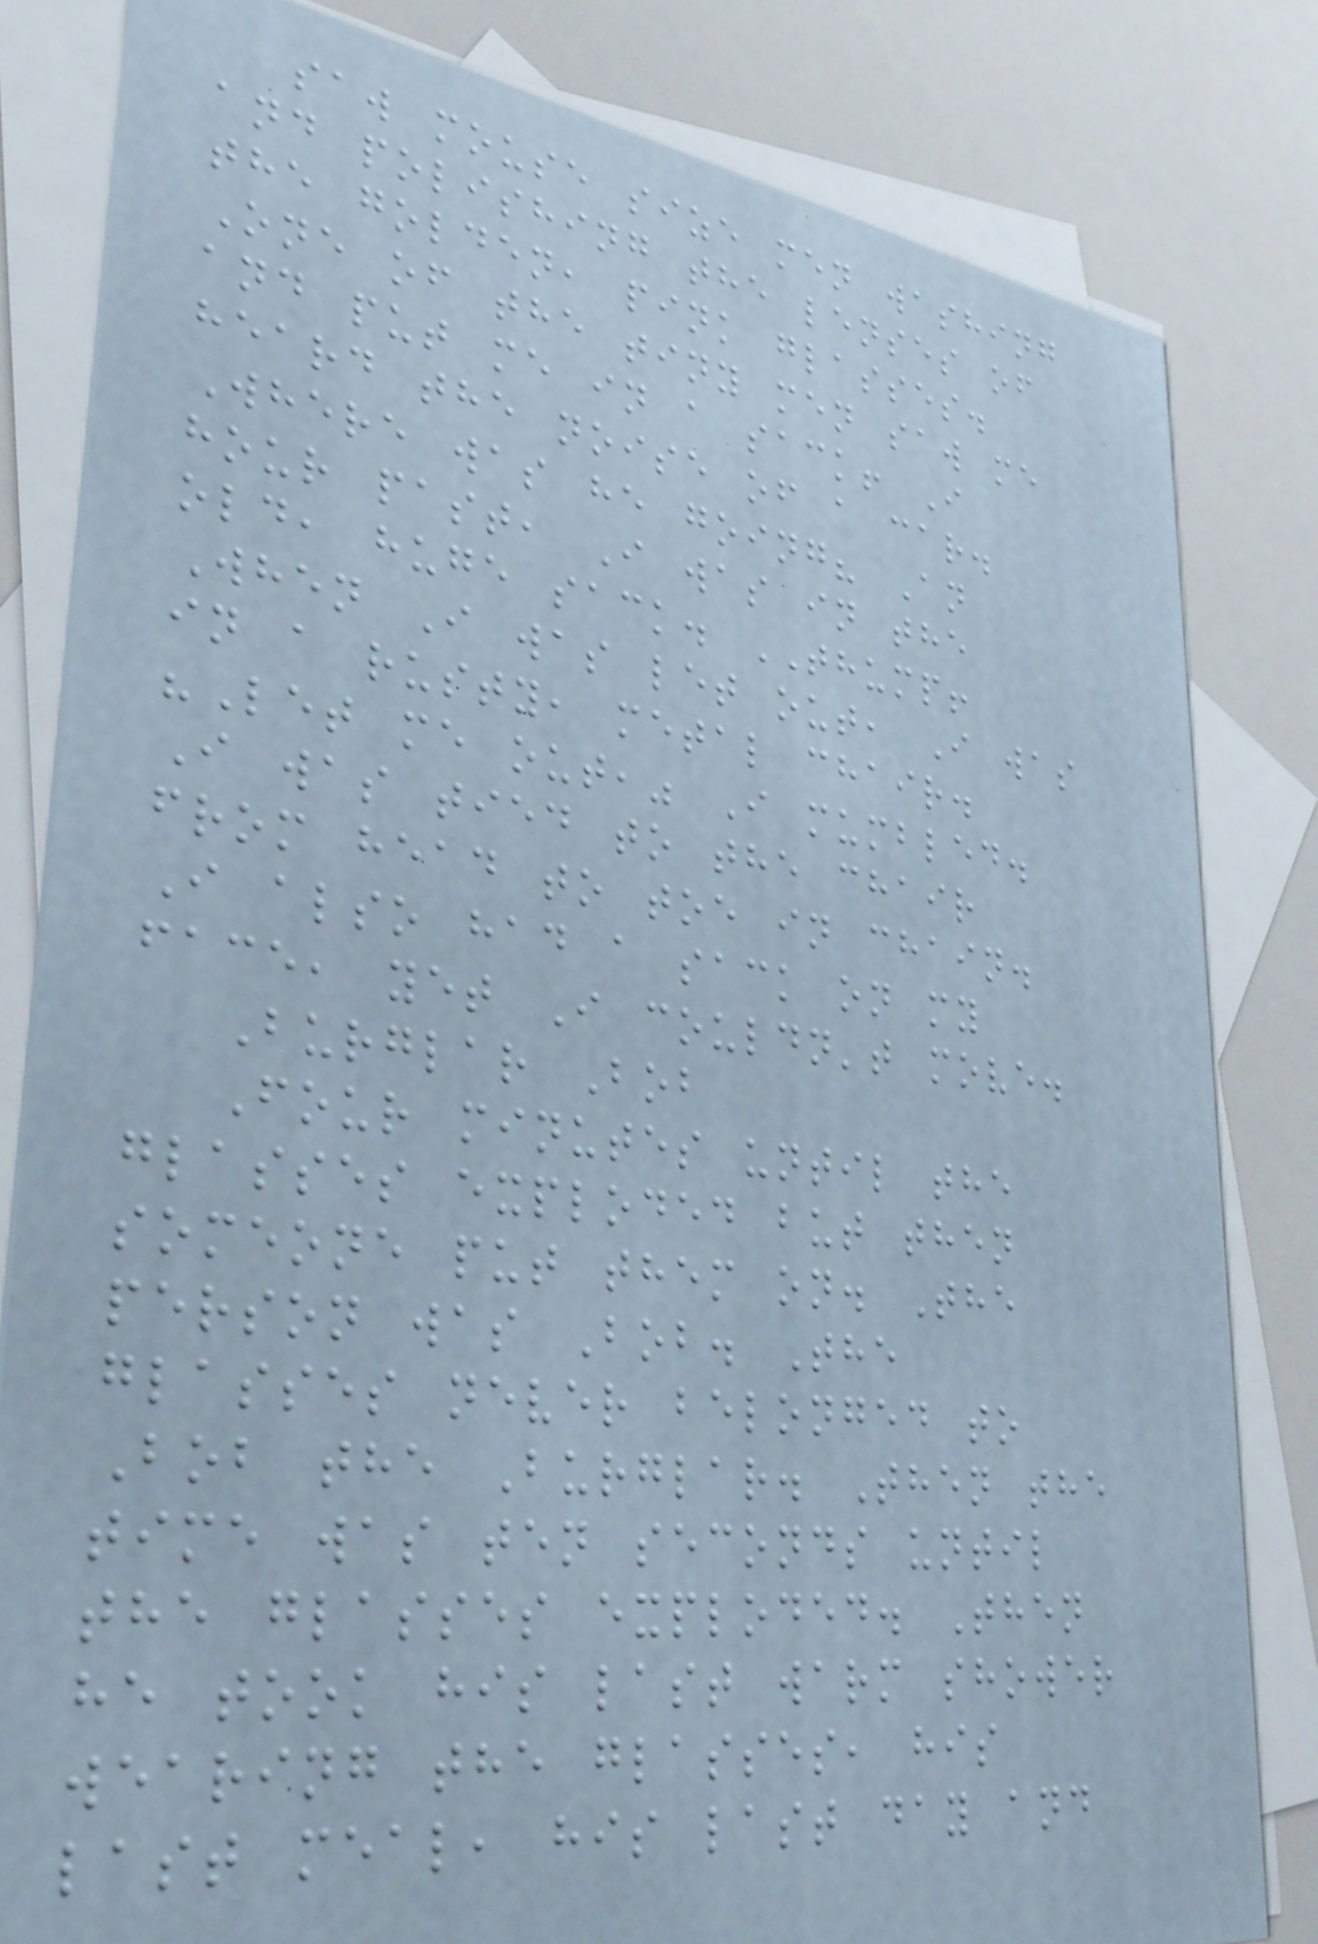saw mouse size men washing
and polishing the lenses of
the golden, pink glasses.
One of the tiny men saw me
and put me in a sack! I
heard the noise of a car.
Where was he going? An
hour past, I was in the
old, huge sack. THUMP!
When I was let out, I was
in a rusty, metal chair.
"Let me out," I mumbled.
I was tied to the chair
from head to toe in chain.
I also had a sack on my
face, yet I couldn't move.
Burglar Bob
Four minutes until the
glasses exploded but then
someone put them on. The
person was Bob. The
glasses never belonged to
Bob the Burglar. Then the
time was ten seconds until
the glasses exploded. Then
he took his last warm shower
wearing the glasses, his
last meal, his last day and
